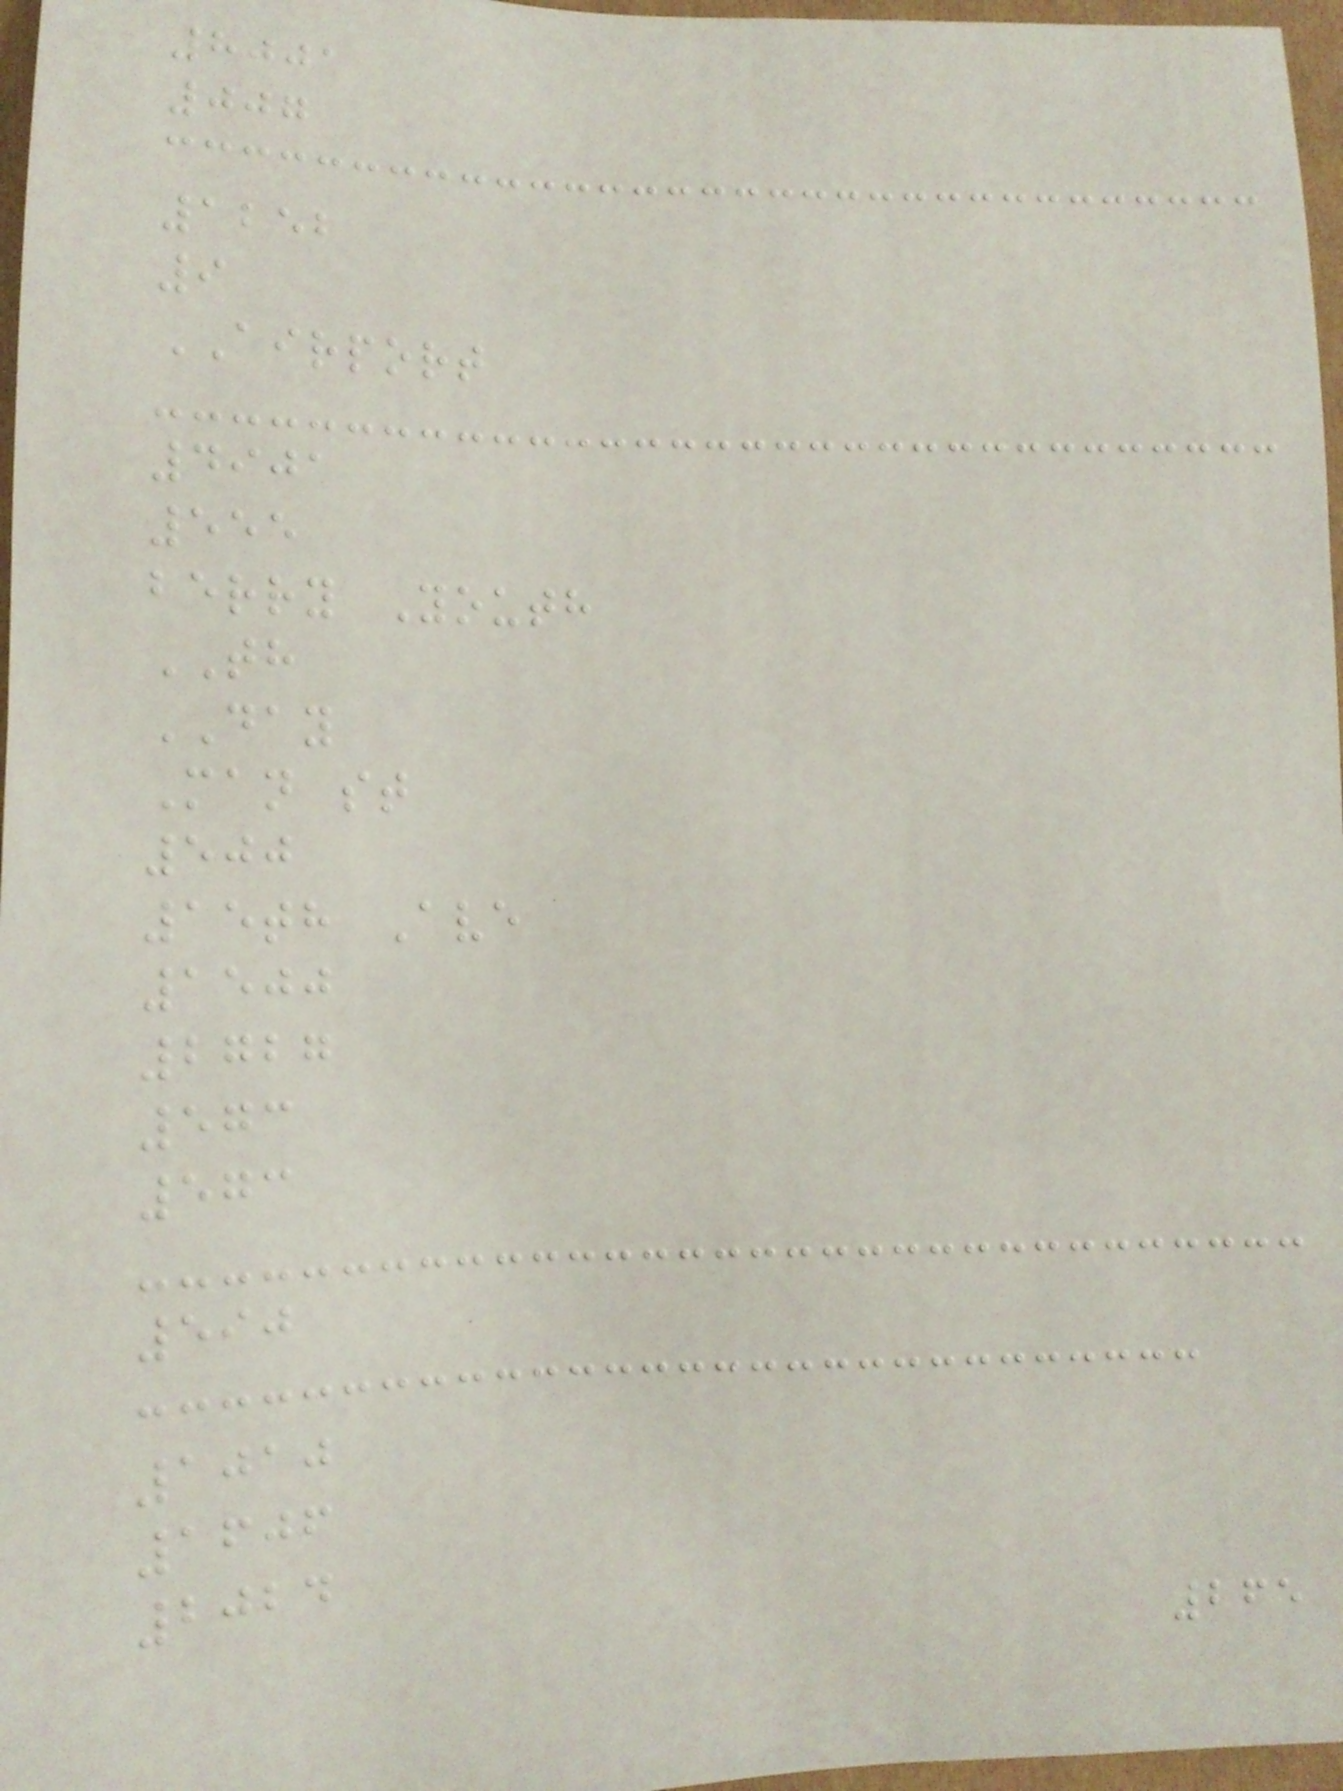8001
007
1252
9
AIRPORT
4901
555
berry Youth
TH
DAY
Man st
500
15th Ave
1500
2727
573
573
590
1010
1606
2024
265
